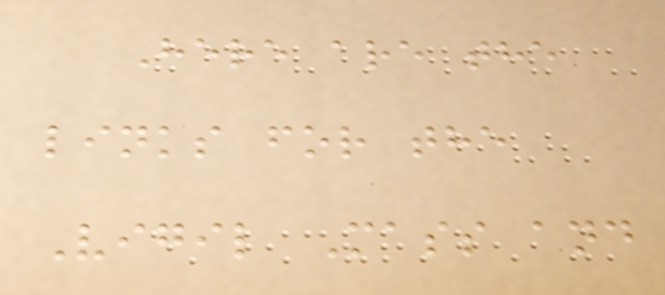Here are the
links for the
Vigil Mass and
